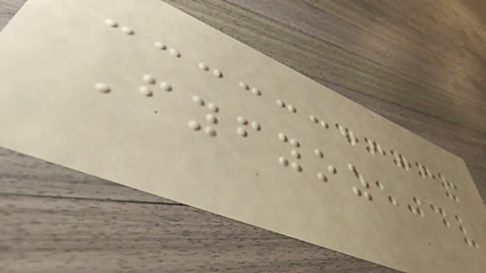Fyfyoz
